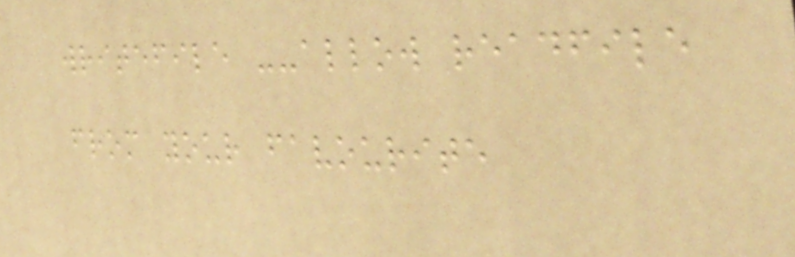writefile --allow readfile
from your favourite
